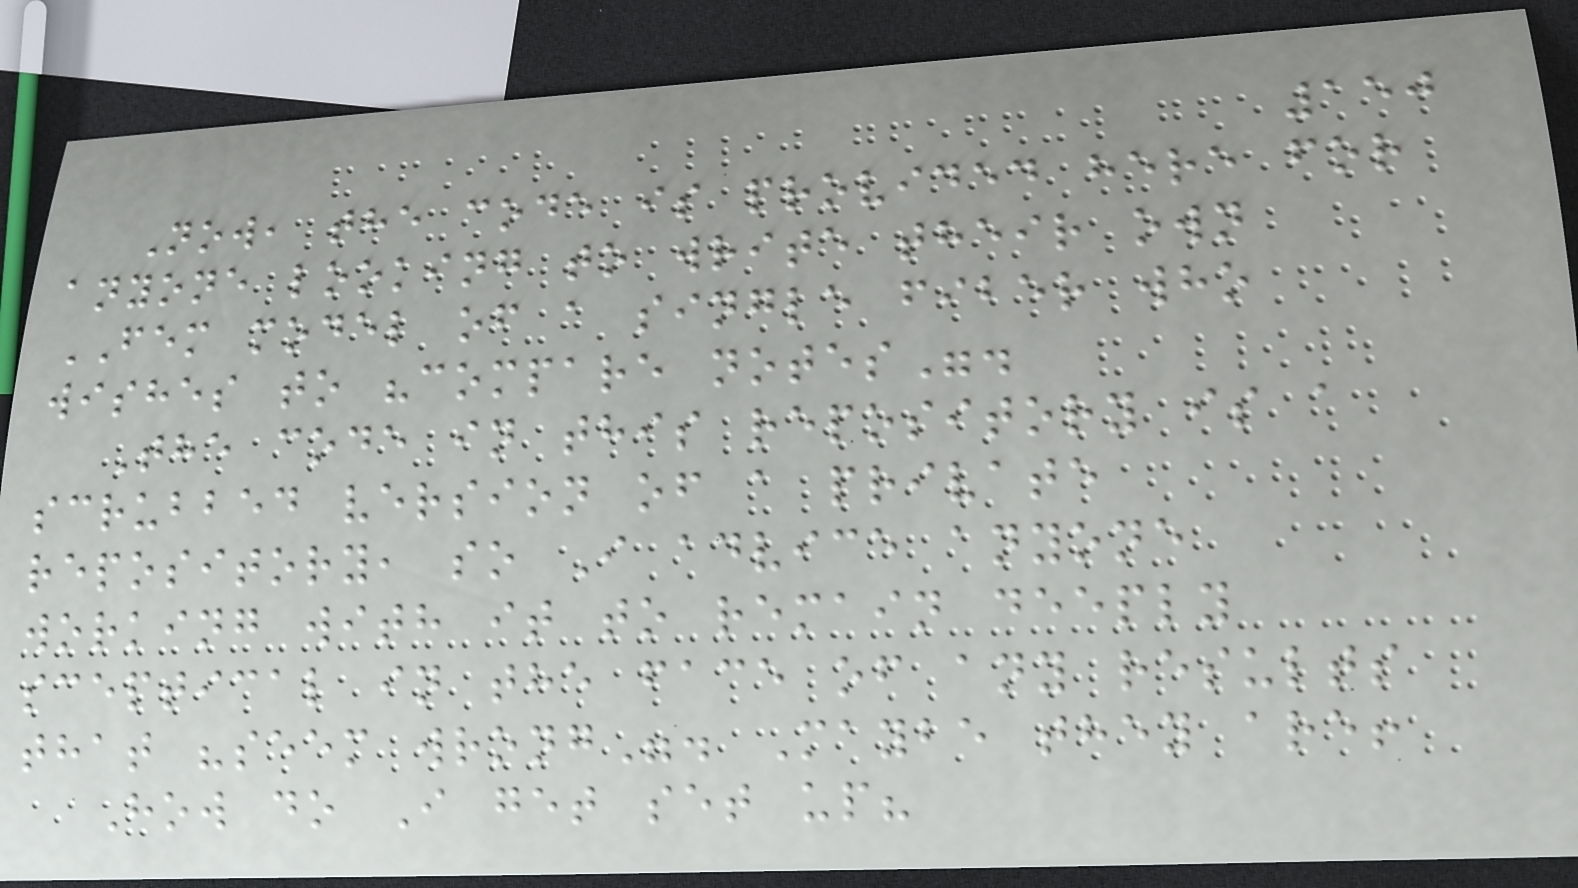150
Now, the code is provided here for
anyone looking to write their own
FEM model of a single fiber who
wishes to "compare notes".
The code in this repository is a
scrubbed version of a private
repository, so I advice anyone
working with it to remain deeply
sceptical in the face of any results
that "seem wrong". Maybe they are!
How do I get set up?
